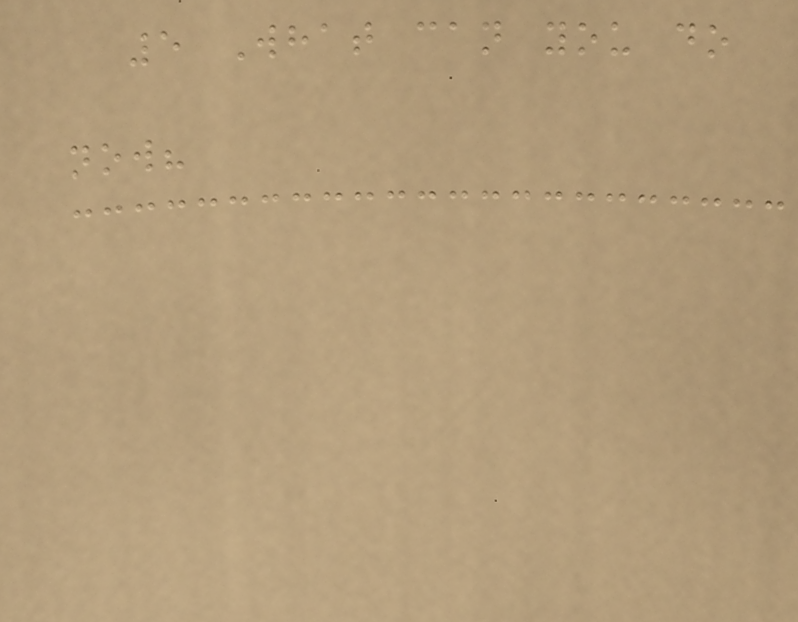5 What can you do
now?
